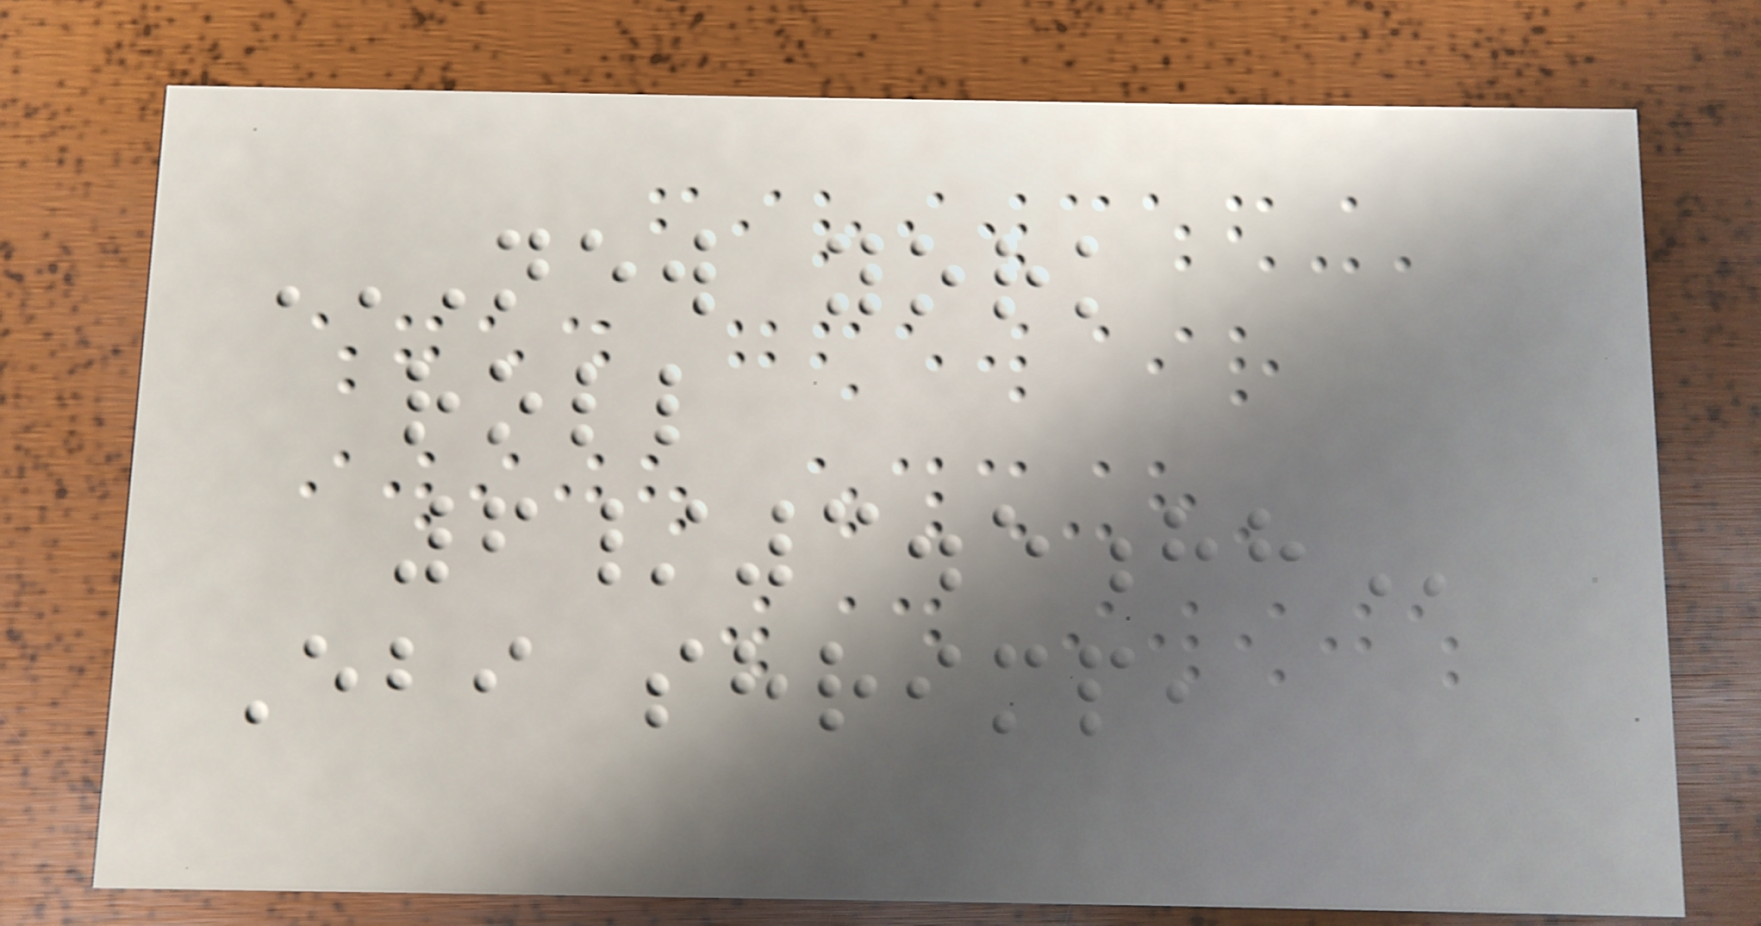NEW YORK
ROLL
6/3.5HH
Ebi shrimp,
